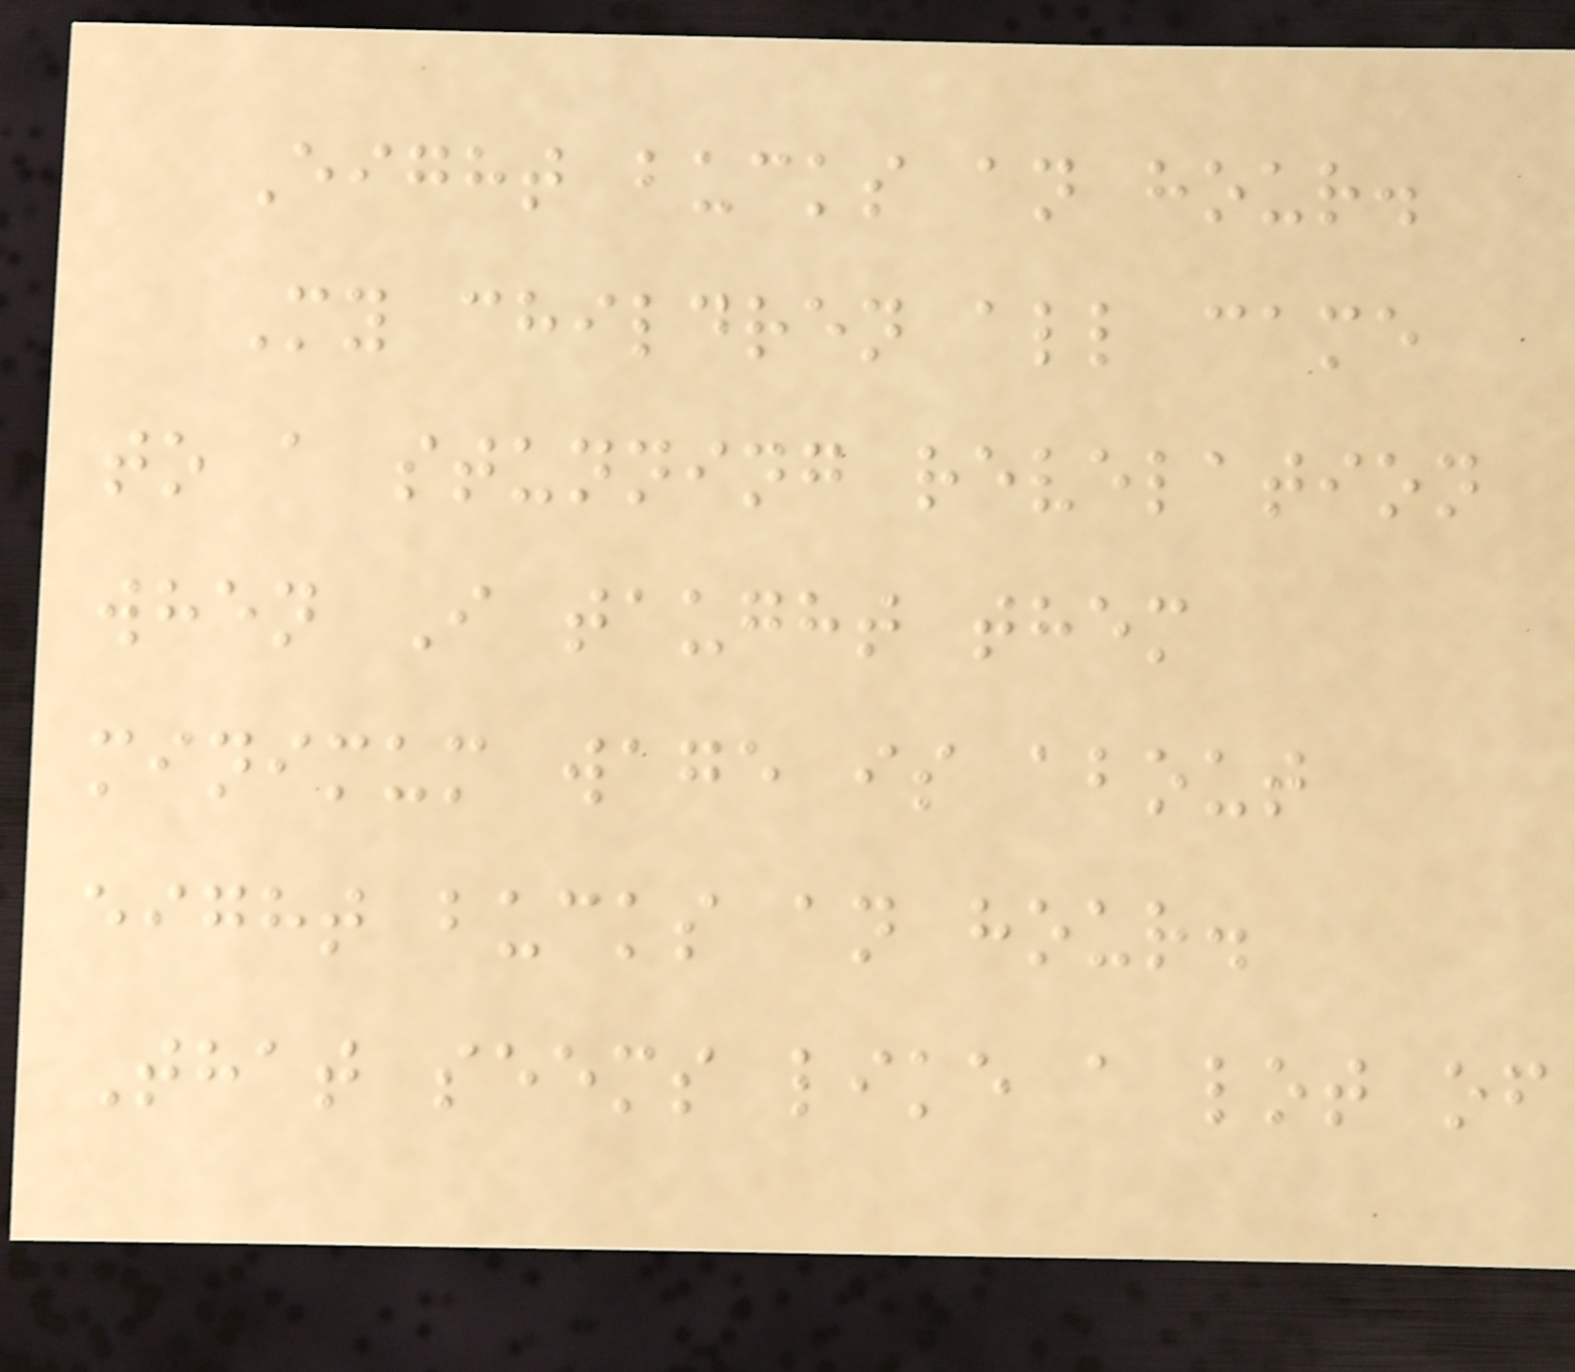Eight bucks an hour.
My children all came
to a stunning revelation
when I taught them
minimum wage is about
eight bucks an hour.
That seems like a lot of
